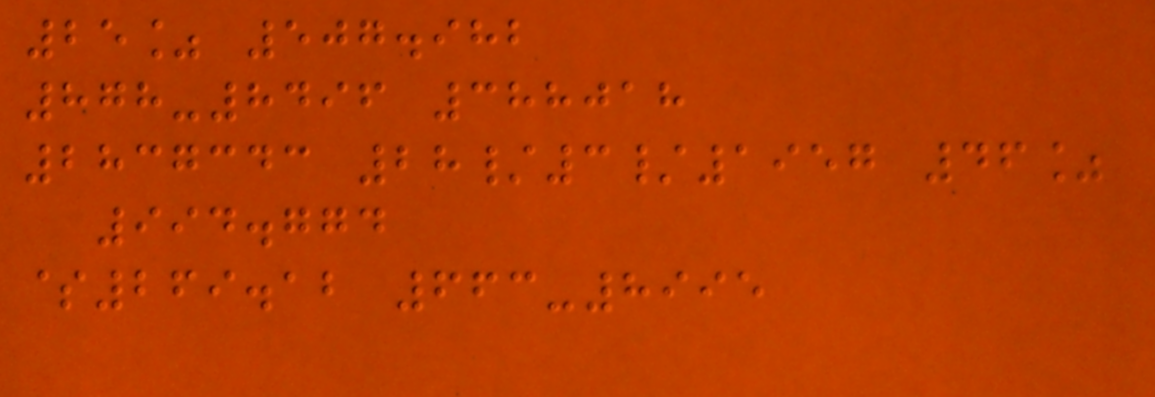25% 507.982
878-8496 388018
2837343 28/3/1957 46%
994.774
$269.12 663-8995
